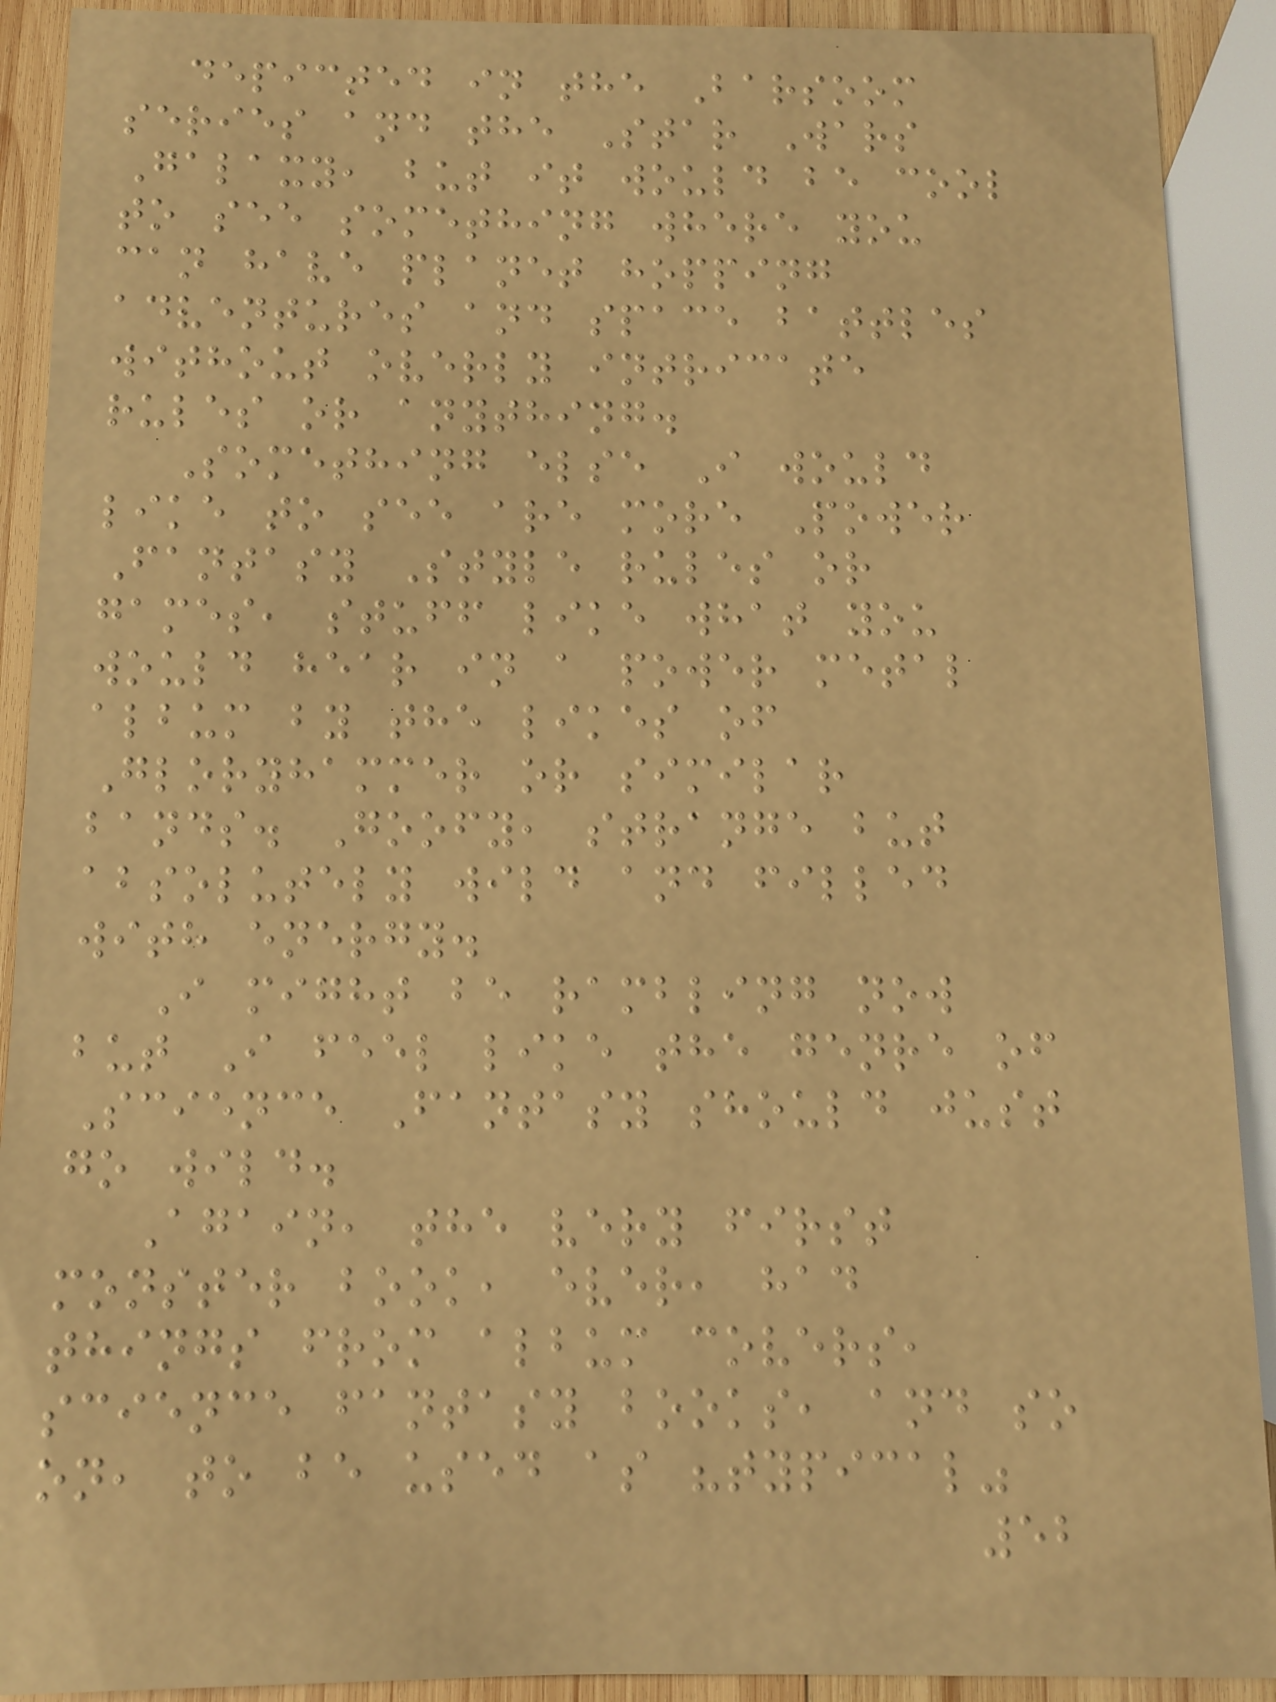depicted in the Barsoom
series and the Star Wars
Galaxy, but it would be cool
to see something where you
can have planet hopping
adventures and space battles
without overly intricate
rules or anything.
Something else I would
like to see are more Power
Fantasy Style rules or
games, stuff like what you
would hear in a power metal
album by the likes of
Gloryhammer or similar
bands. Goofy, strange but
absolutely wild and filled
with energy.
I might be rambling now
but I feel like the genre of
Science Fantasy should just
go wild.
Again, the very first
monster book, ever, had
things from album covers,
science fantasy books, and so
on, to be used as "typical"
52
